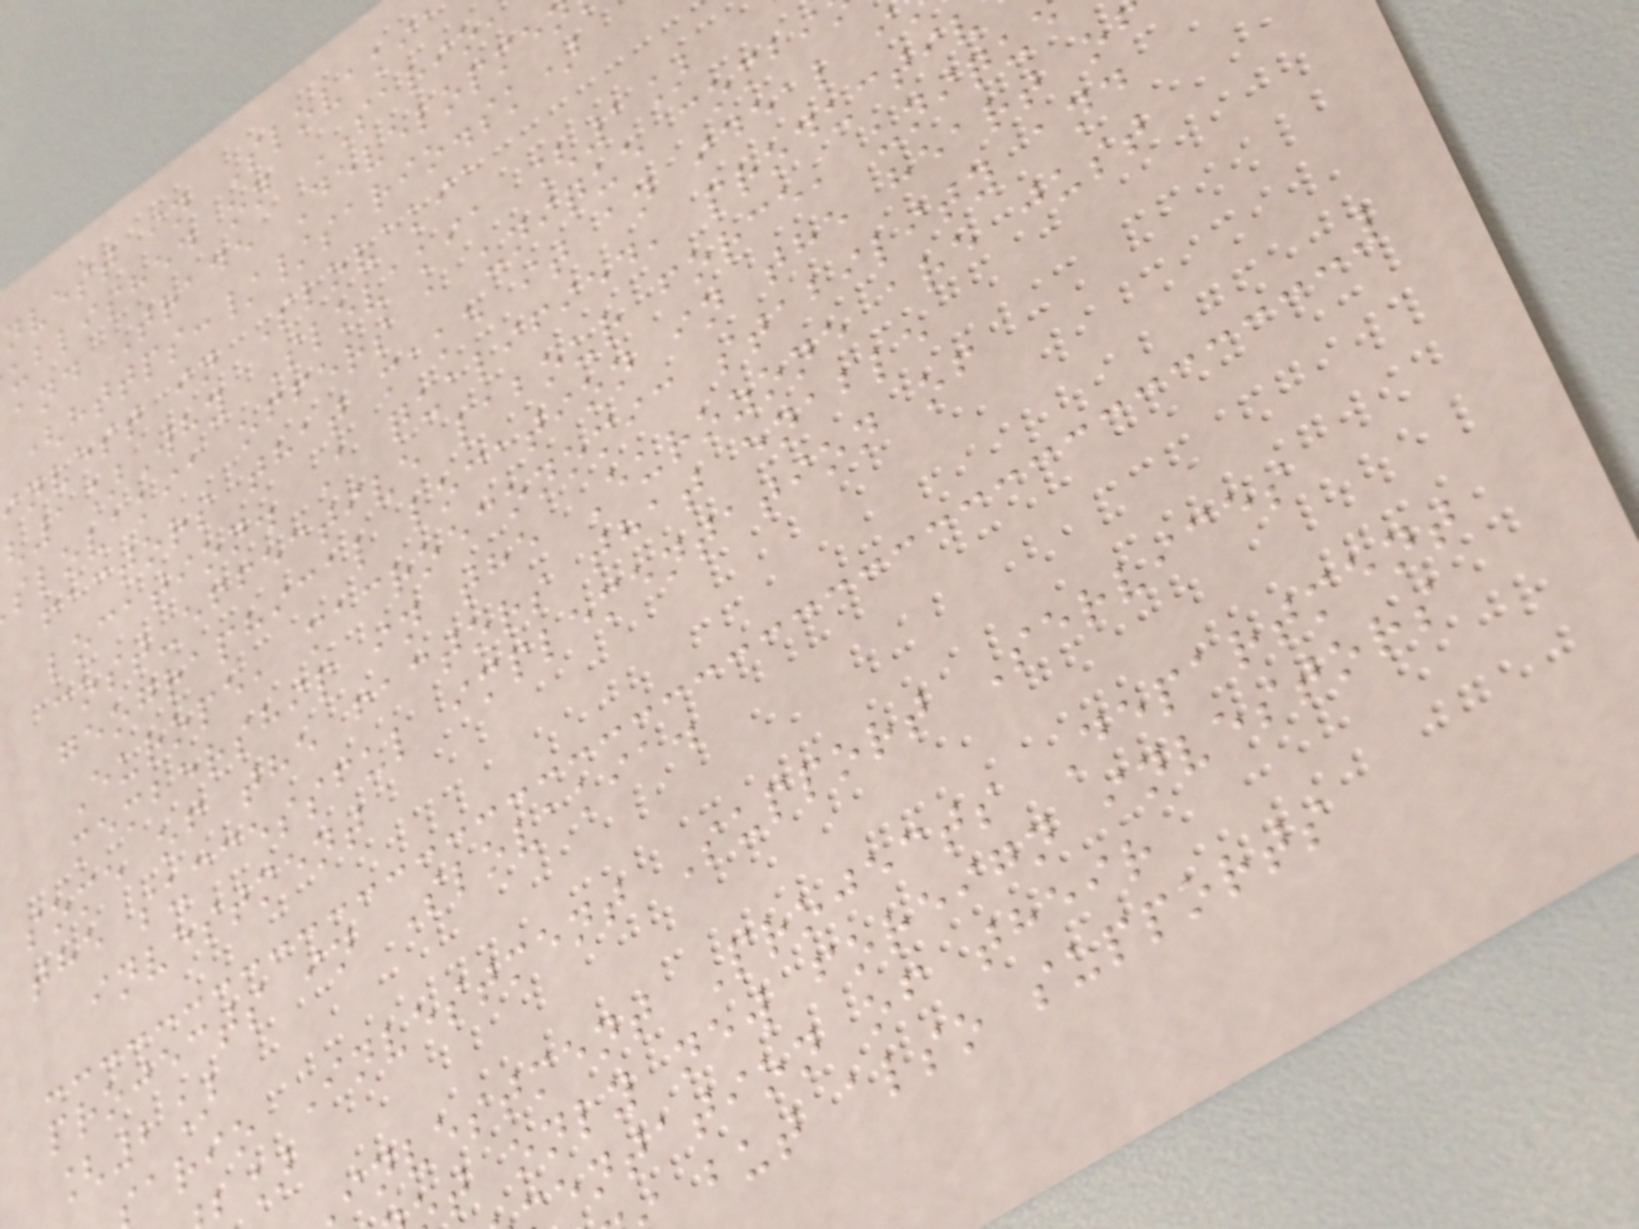nvest in Slovakia
ublished on SARIO
and Trade Developme
(https://sario.sk)
nvest in Slovakia
1]Why Slovakia [1]
slovakia offers a unique combi
factors that make it an ideal i
location. A qualified, productiv
cost-effective labour force, unique
geographical location in the heart o
Europe, macroeconomic stability and
membership in the Eurozone are just
some of the factors that enable
the successful implementation of
investment
projects in Slovakia.
[2]
ario Investment Support Services
investment Projects Department
t only new foreign investors
entation of their
but also supports
